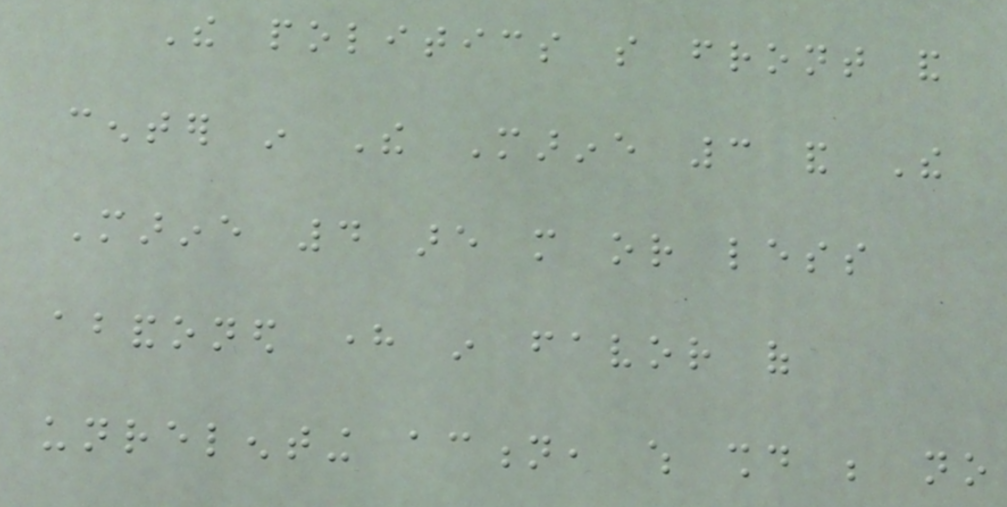The politics so front and
center in The Marine 3 and The
Marine 4 are more or less
abandoned here in favor of
unrelenting action, which should be no
